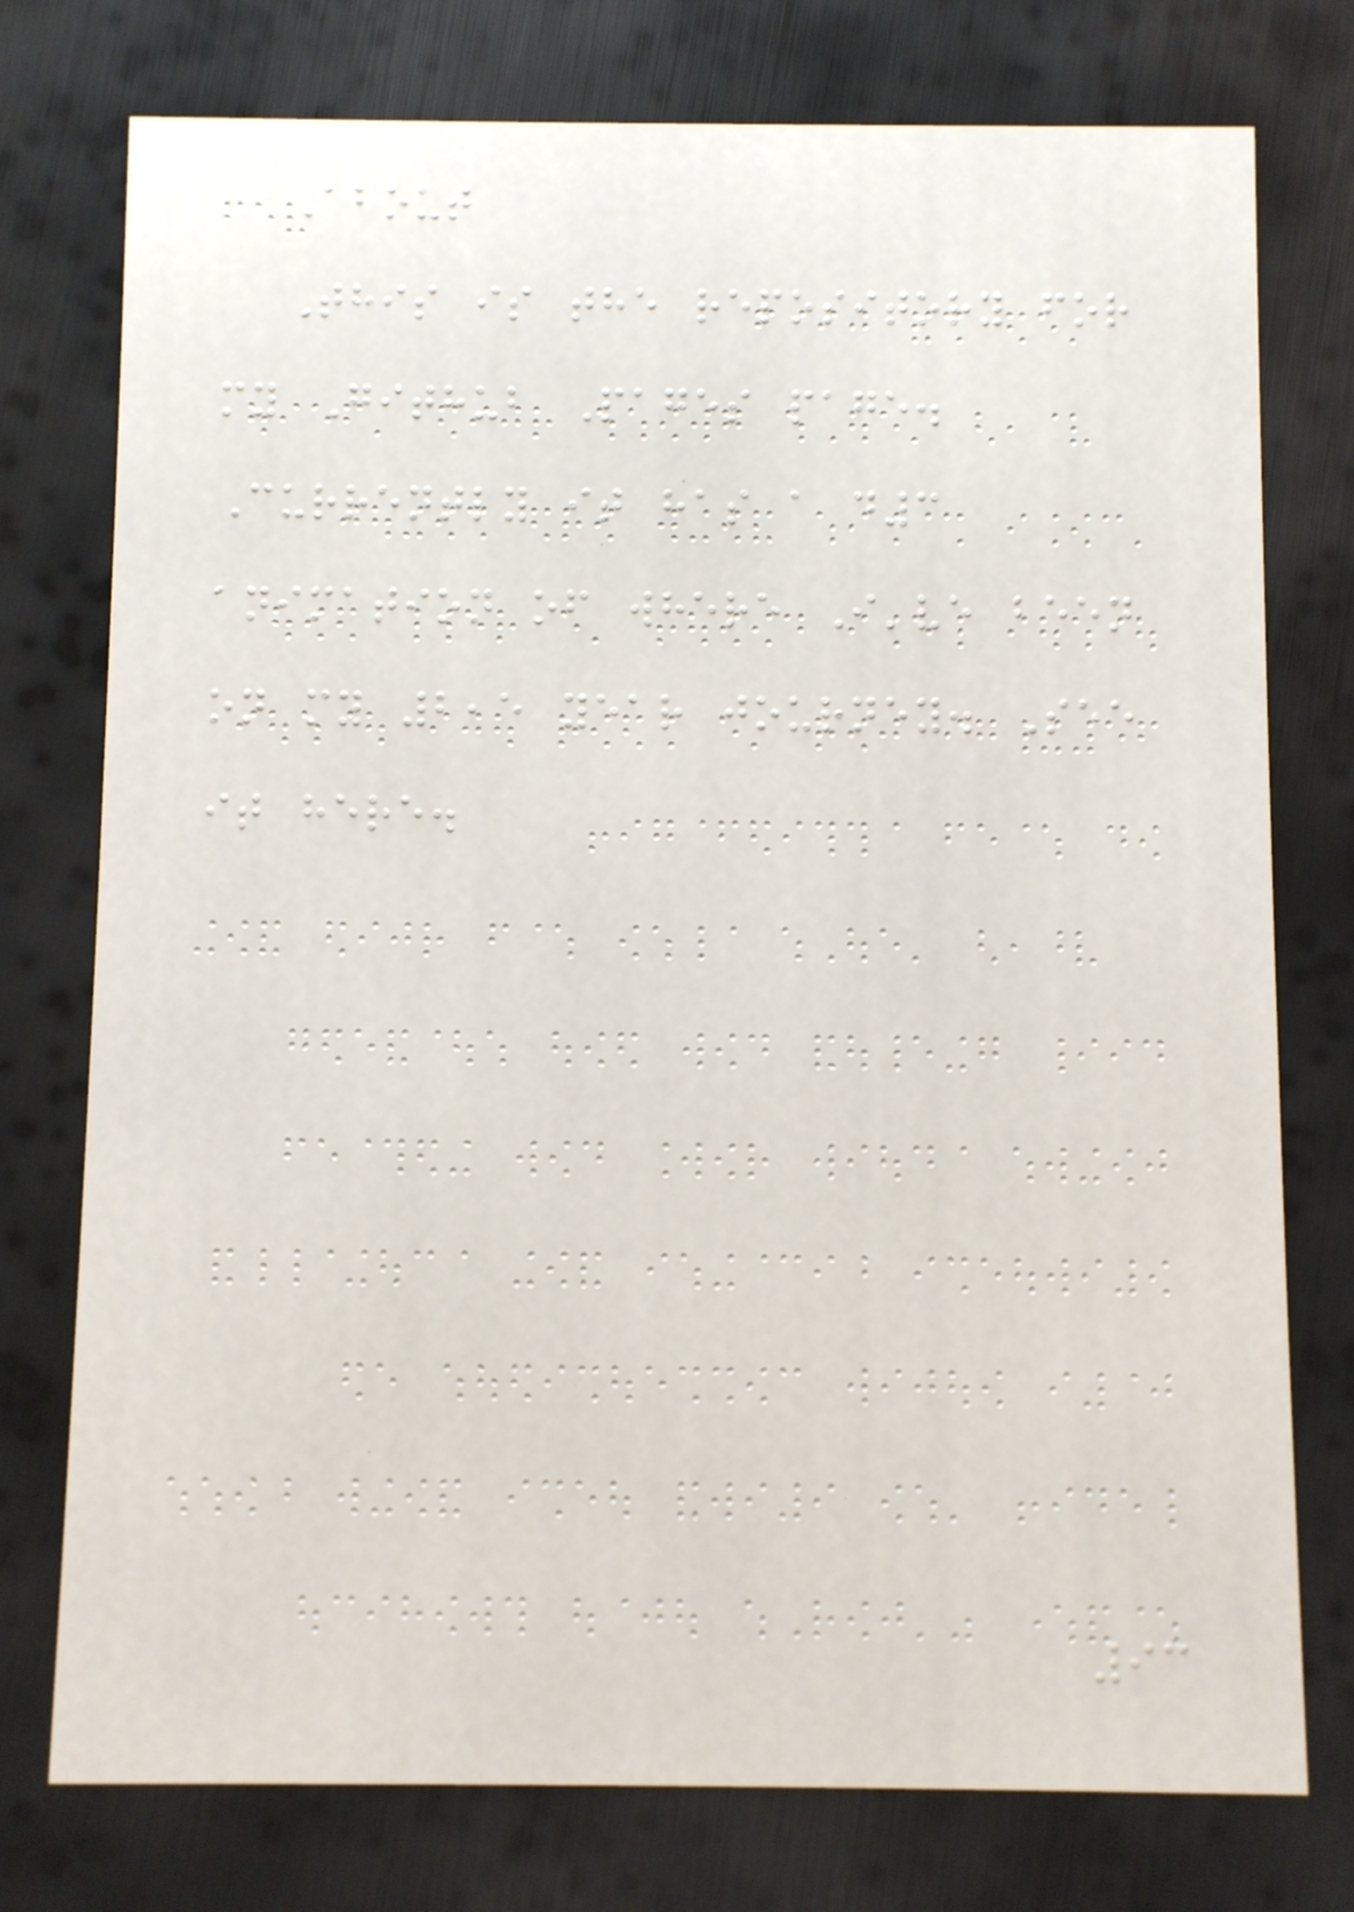About
This is the repository for
my Github Pages page.
Currently it has a d3
animation of where I've been
on my 2,5 year journey. See
it here.
93
